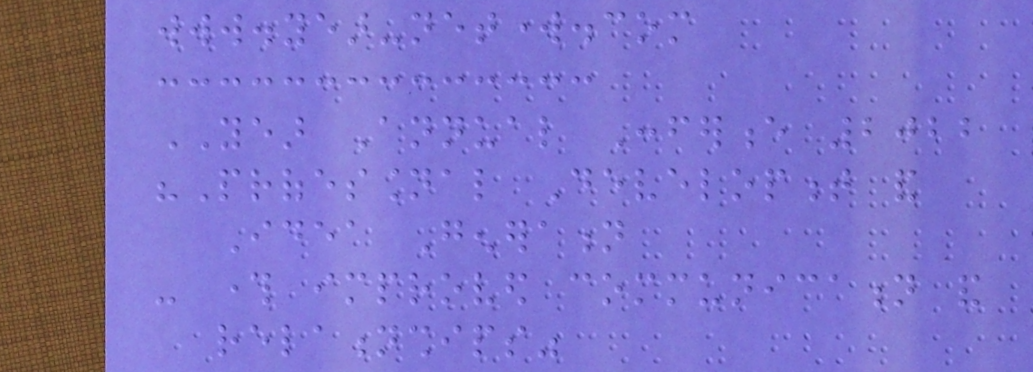www.year-network.com
YEAR Annual Conference 2022
"Professional Development and
Idea Generation
- through improved communication and
relationships"
